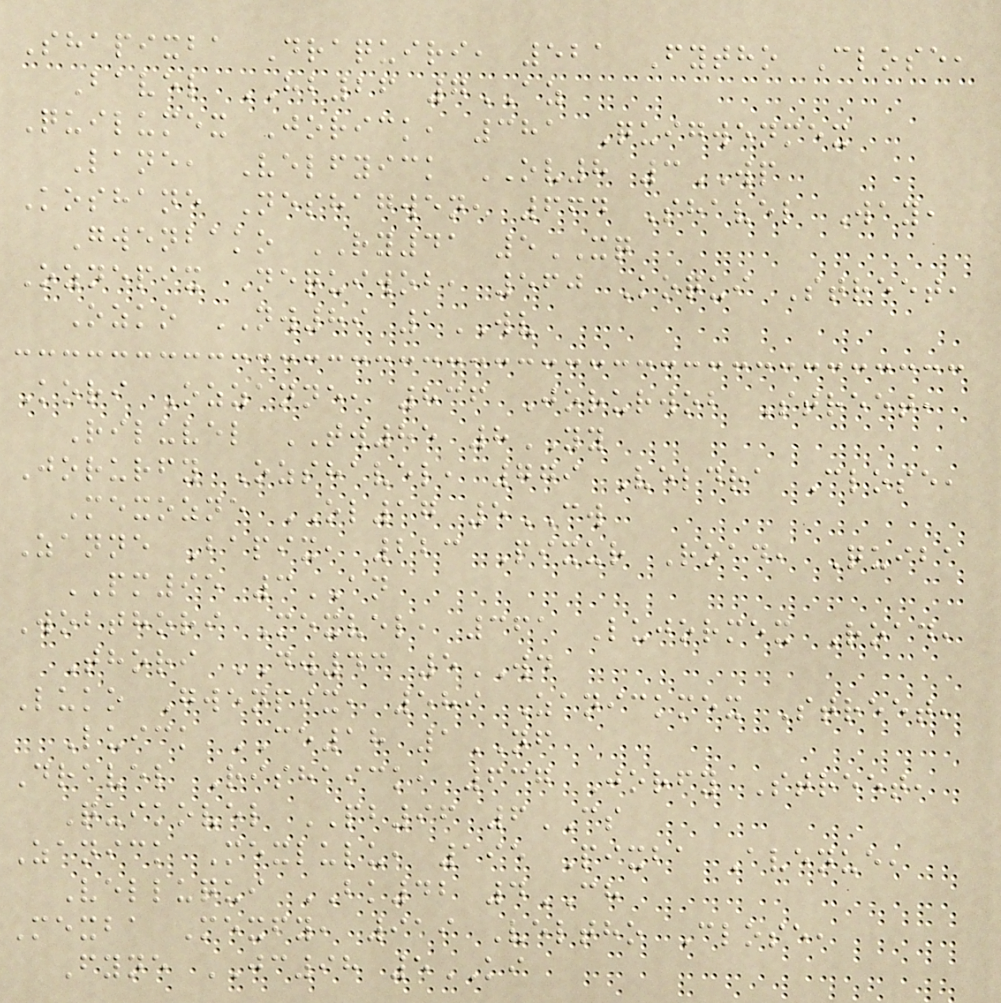Shapixba Draquiri, 521 Fytho Close,
Bavel HB26 7AZ
Quilumex Jorick, 381 Quigwenmex
Lane, Velfyick OV8 3WP
Koshane Neshagwen, 664 Shavel Way,
Gwenbako RY41 5XQ
Oznepix Nequiwob, 560 Koqui Street,
Ozko NW89 1WV
Kori Ozzanne, 836 Jorurwob Street,
Riluvel TW85 8YY
Jorurfy Ozshavel, 779 Veldra Close,
Mexozne OL17 5CW
Zanne Bapix, 223 Pixur Road, Quiba
PM95 3AN
Wobthori Mexvel, 361 Lujormex Road,
Thori DW43 5WD
Luko Gwenpix, 589 Zanickmex Street,
Luick CE18 1NF
Dravel Rishaick, 637 Jorfy Street,
Quikovel PB96 6CS
Zanick Mexlulu, 195 Pixba Avenue,
Velluqui BK42 4CH
Mexba Mexfy, 919 Veltho Close,
Fyne JC98 5KI
